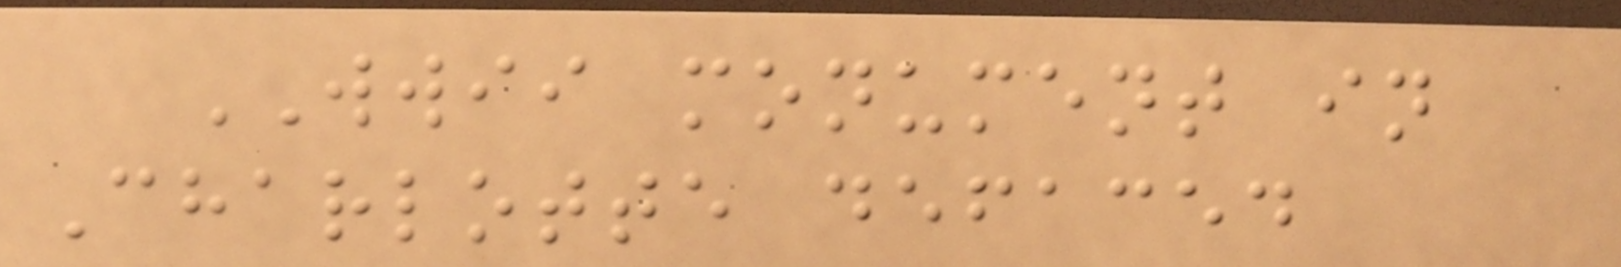WWII monument in
Charlotte defaced
